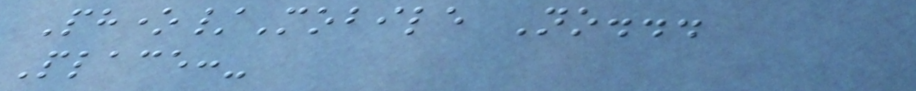Phone/Mobile No...
Place:-
